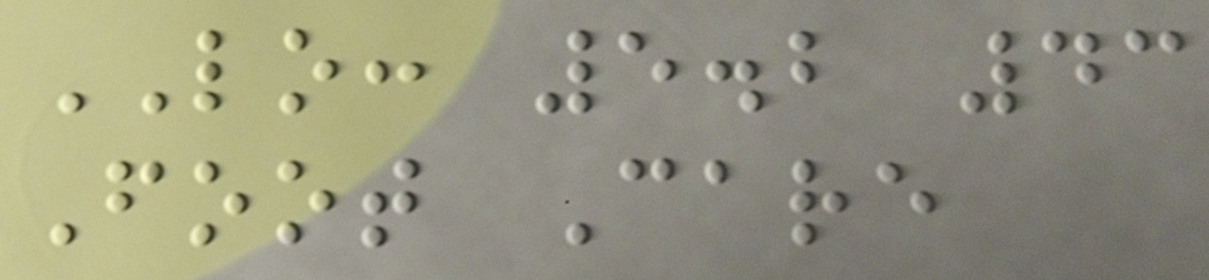LO: 5.2 43
Foot Care
